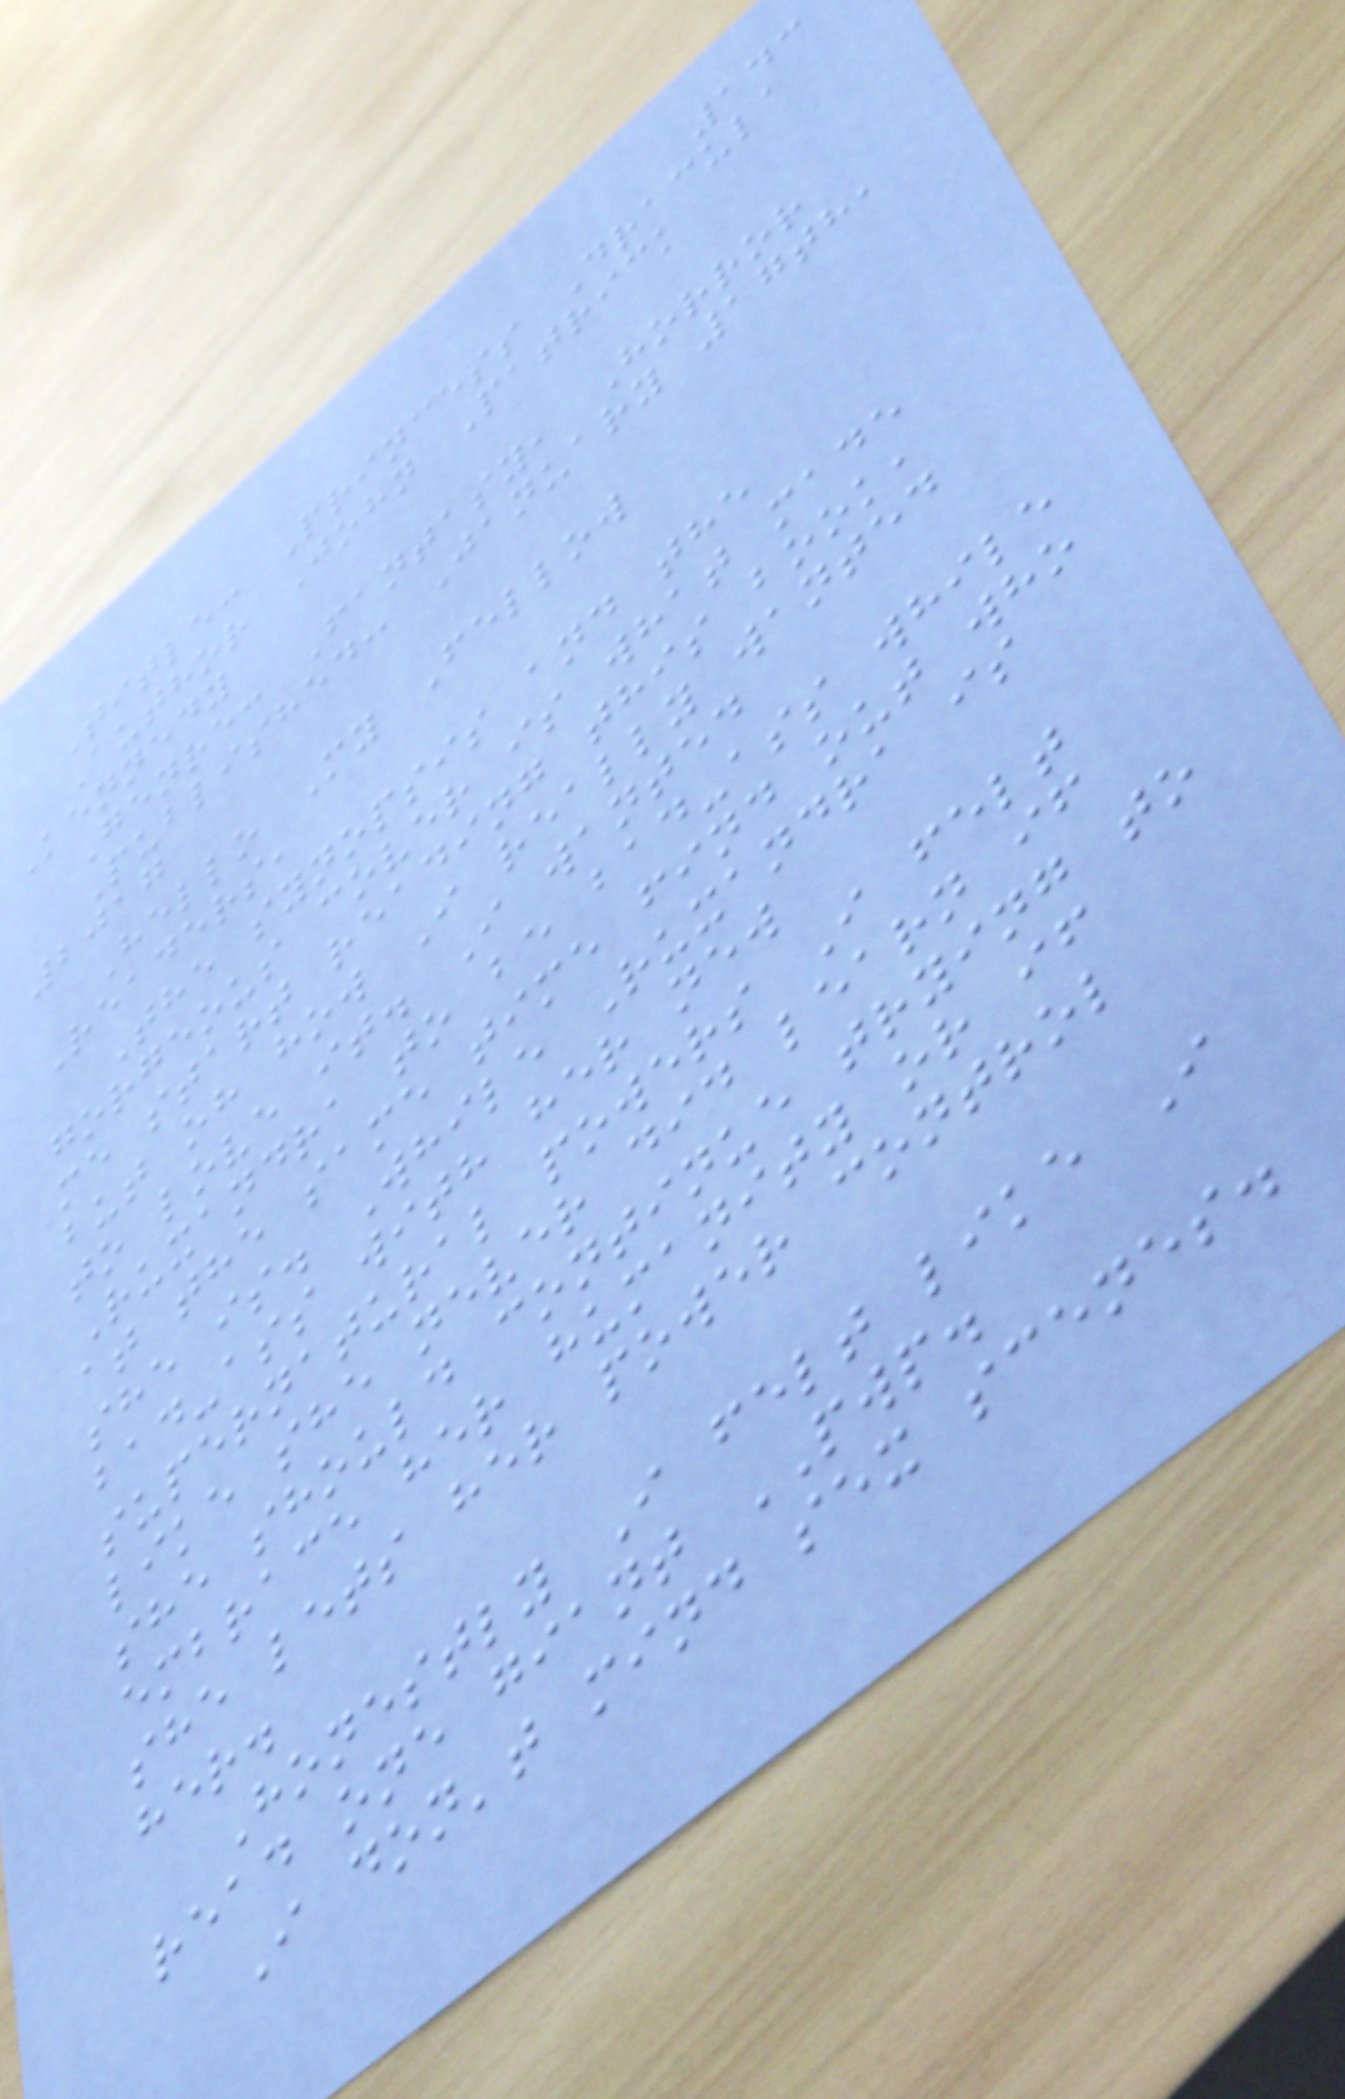143
Title: Princess Dracula
Author John Patrick
Kennedy
Genre: Fantasy, Horror
Published: January 17th,
2017
Hello My Fellow
Readers,
The synopsis and the
gorgeous cover is what made
me start reading this book,
but oh how I really wanted
to love it. I wanted
Ruxandra to be bad-ass while
at the same time find out who
she is. While Ruxandra is
bad-ass with her new
supernatural powers I felt
like she never did learn if
she should continue trying to
embrace her humanity or if
she lets her power control
her.
Honestly I felt like I
read one giant PWP.
I don't mind sex scenes.
